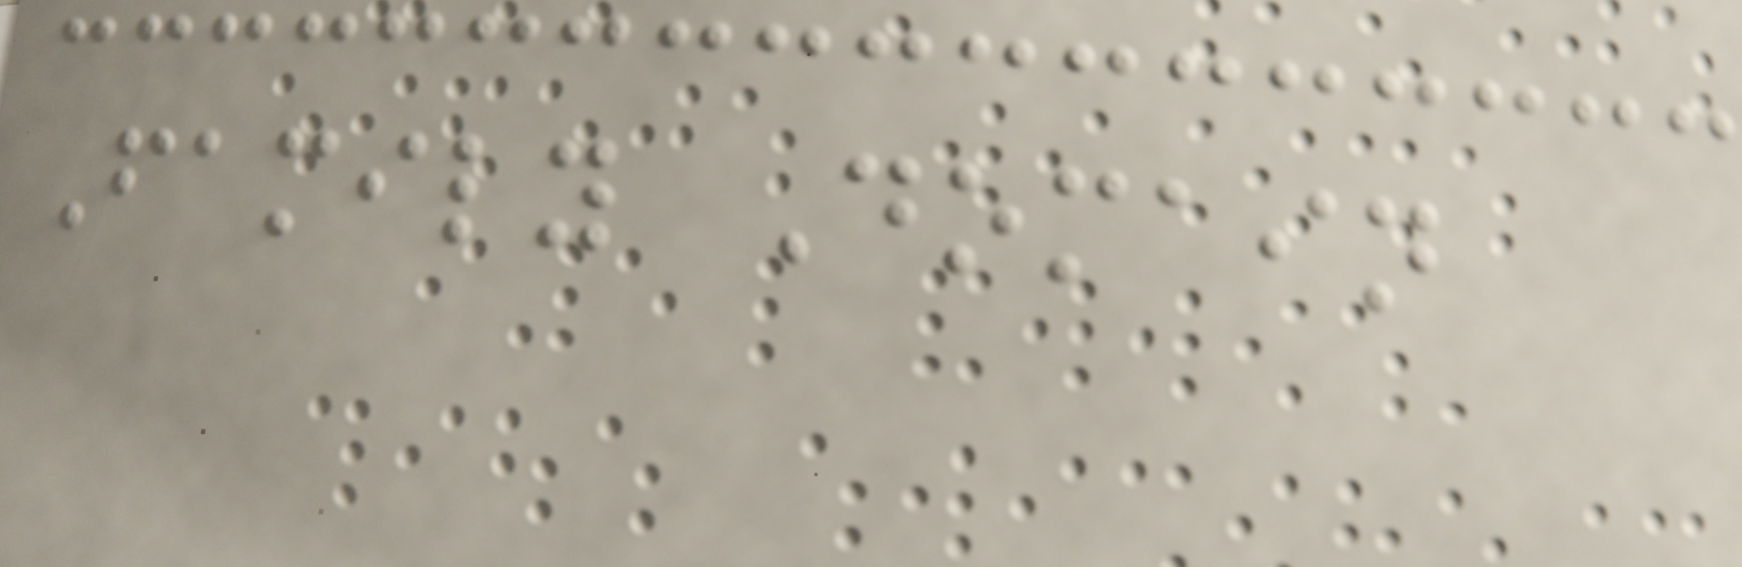Family Domain
